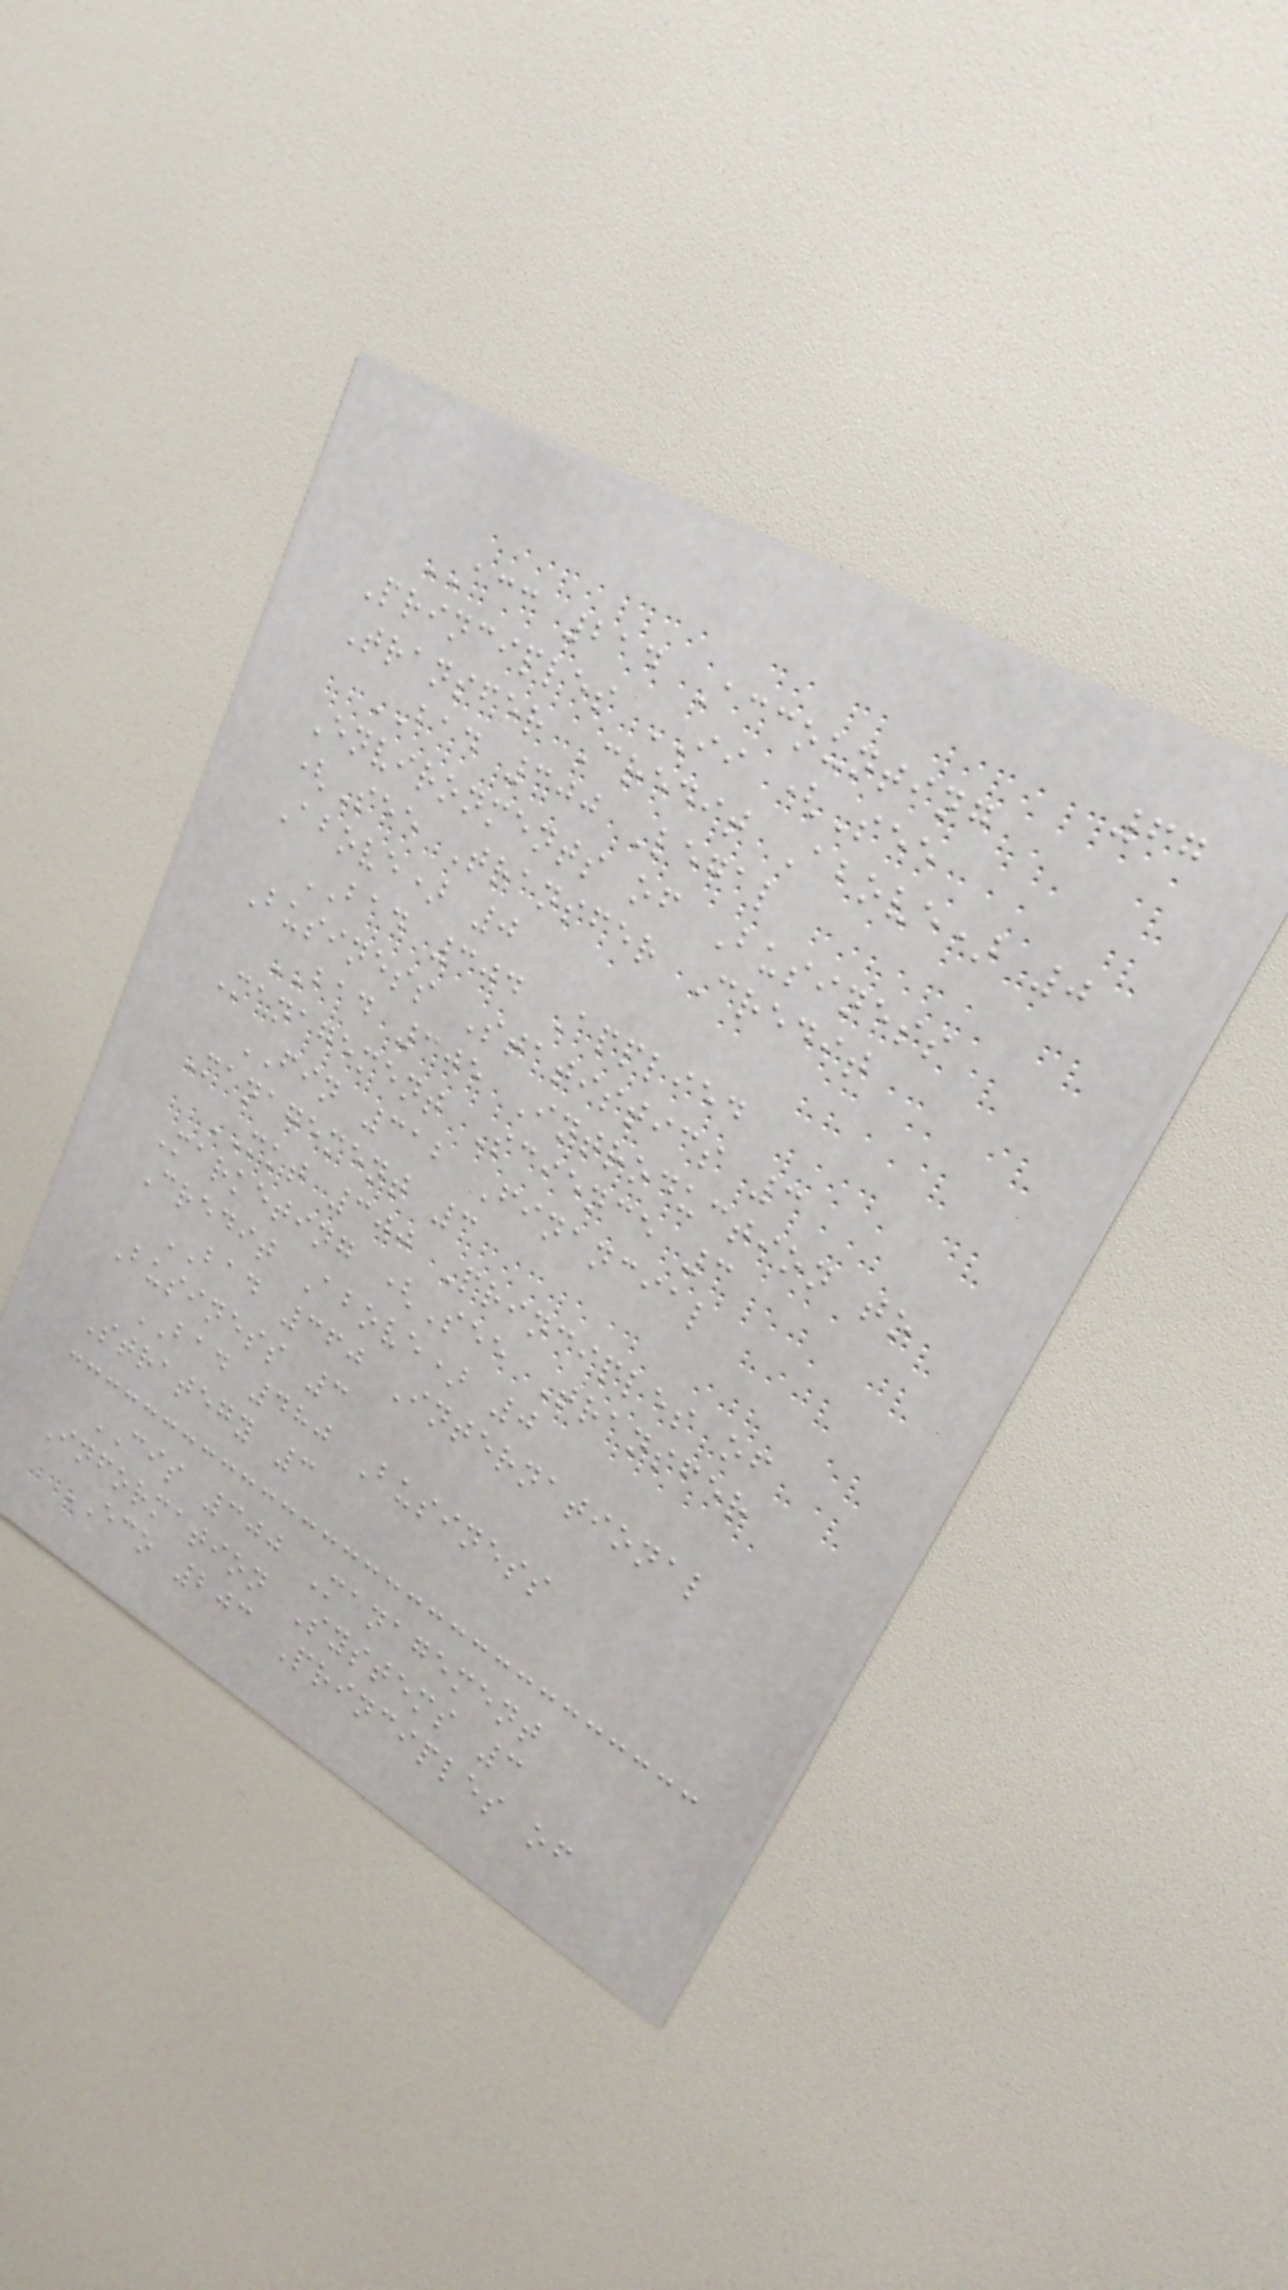67
ACC 214 Accounting
Principles II (See
Transfer Credit Above) 0
BAD 300 Legal
Environments of Business
(See Transfer Credit
Above) 0
BAD 304 Applied
Business Statistics 3
BAD 305 Introduction to
Management Science 3
FIN 312 Financial
Management 3
MKT 300 Principles of
Marketing (See Transfer
Credit Above) 0
BAD 360 International
Business 3
BAD 480 Business
Strategy 3
CIS 300 Management
Information Systems 3
ECO 203 Principles of
